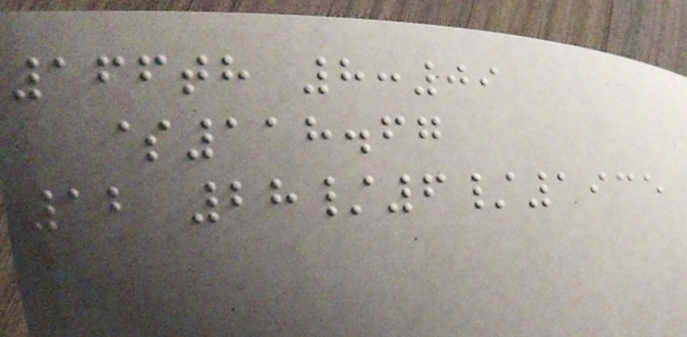166th 8:09
$118.67
12 28/6/1935
